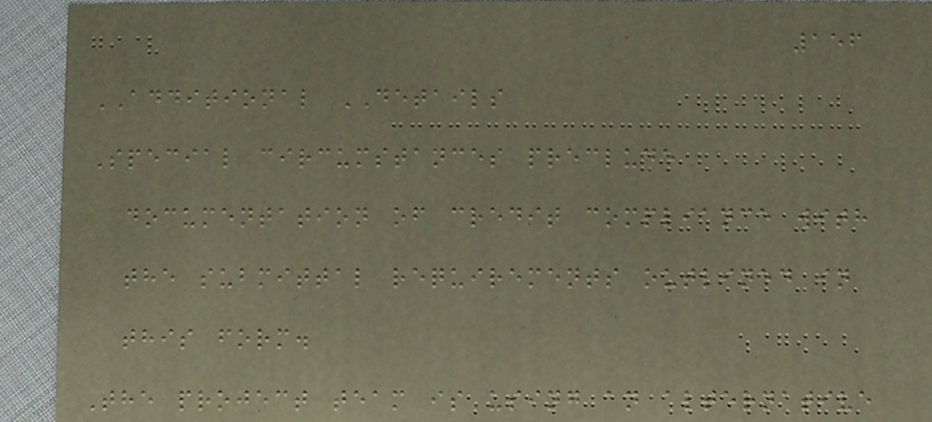156
ADDITIONAL DETAILS
Special circumstances preclude
documentation of credit compliance with
the submittal requirements outlined in
this form.
The project team is using an alternative
